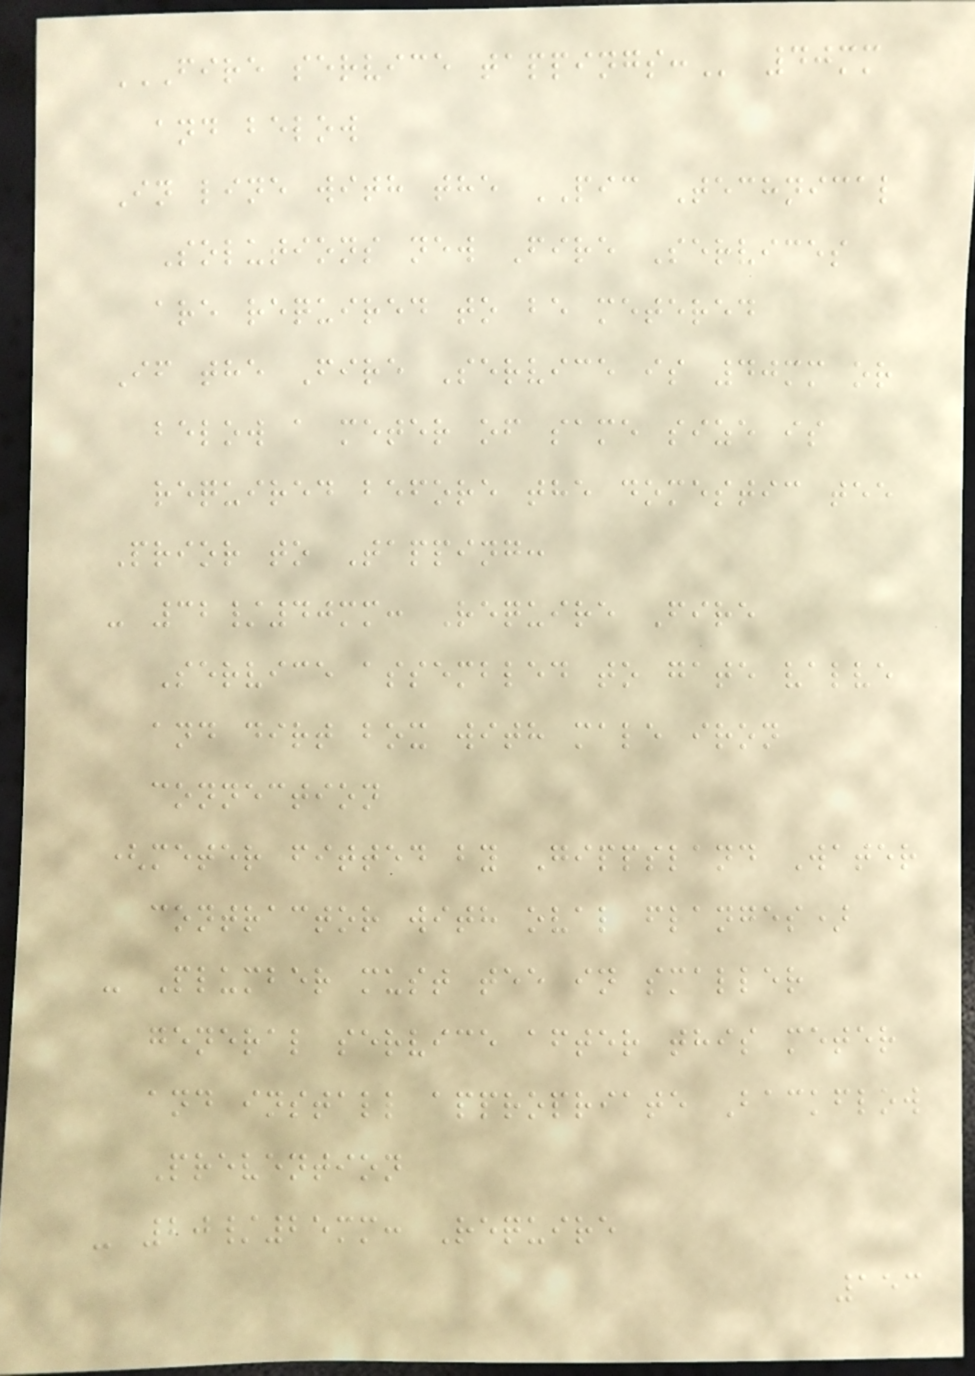FIRE SERVICE TAPPINGS: 40mm
and below
In line with the PIC Technical
Solutions new Fire Services
are required to be metered
If the Fire Service is 40mm or
below a meter of same size is
required before the domestic tee
Prior to Tapping:
- 32/40mm: Require Fire
Service assembled to gate valve
and dirt box with male iron
connection
(meter fitted by Gippsland Water
contractor with oval flanges)
- Plumber must tee in smaller
general service after this meter
and install appropriate Backflow
Prevention
- 20/25mm: Require
153
